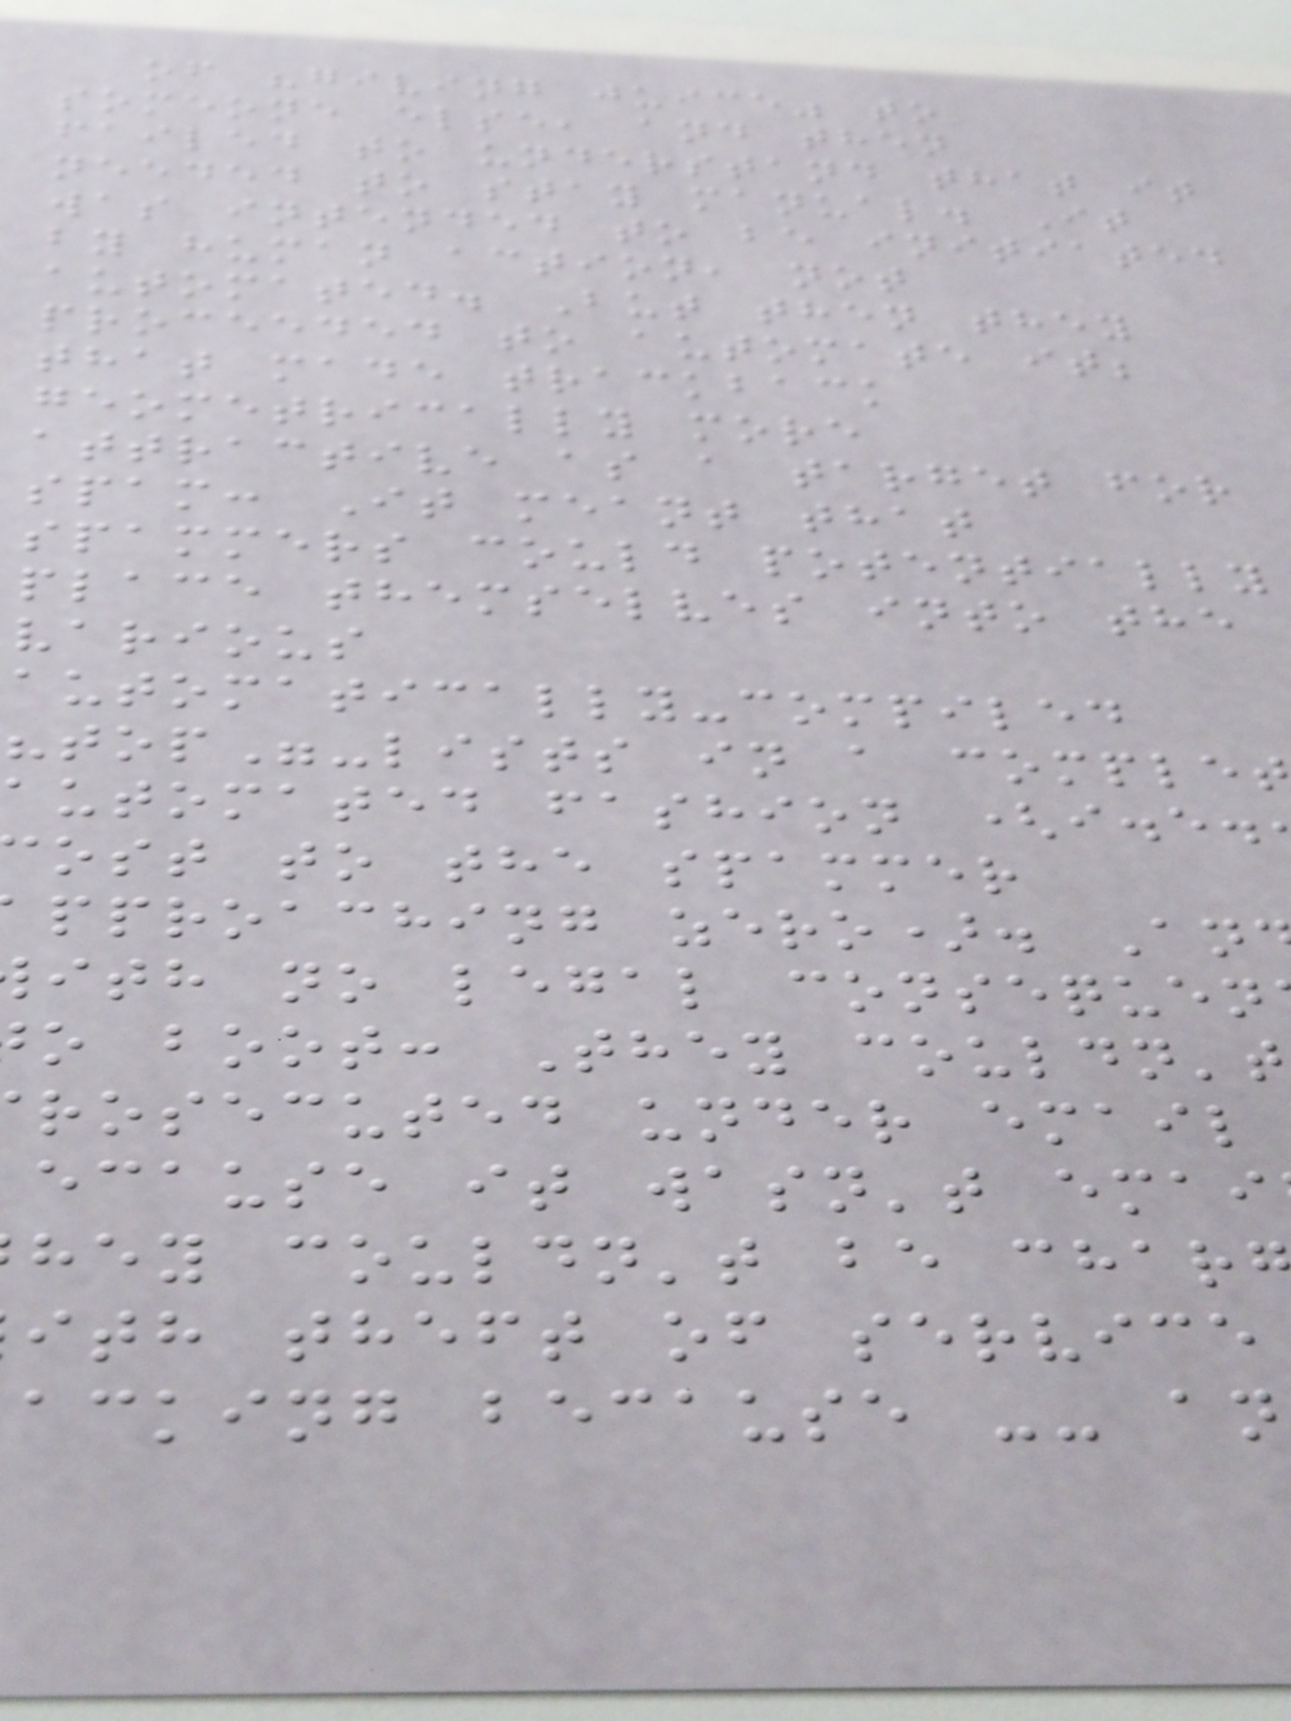of "giving juice" to
someone else, and then
failed to understand that it
needed to stay manual. It
was intended to be initiated
by human action, not
automated. But then they
proceeded to automate it;
that made trackback
geometrically more
attractive as a target for
spam: It meant that
spammers could potentially
place themselves into the
various
automatically-compiled
"top"-lists in a comple
automated fashion (i.e.
ost to the spammer
pproaching zero). An
ith no legal consequen
o boot: They couldn't
rosecuted under email
ecause it wasn't emai
hey couldn't be char
ith theft of service
acking because -- an
